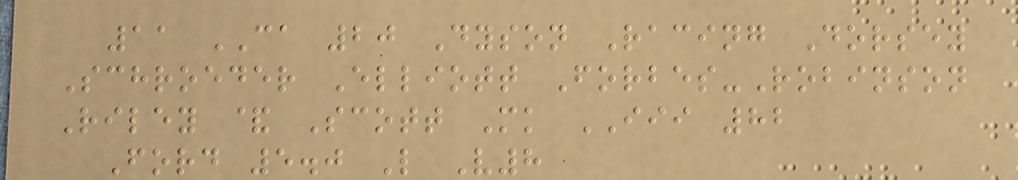11 CA 20 Dyson Racing Dorsey
Schroeder Elliott Forbes-Robinson
Riley & Scott Mk III 82
Ford 5.0 L V8
